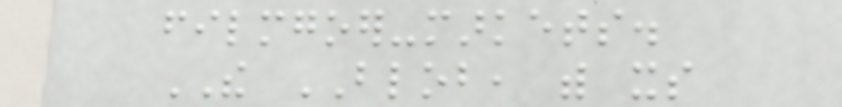filmgoer-markets.
THE BLOB, with its
